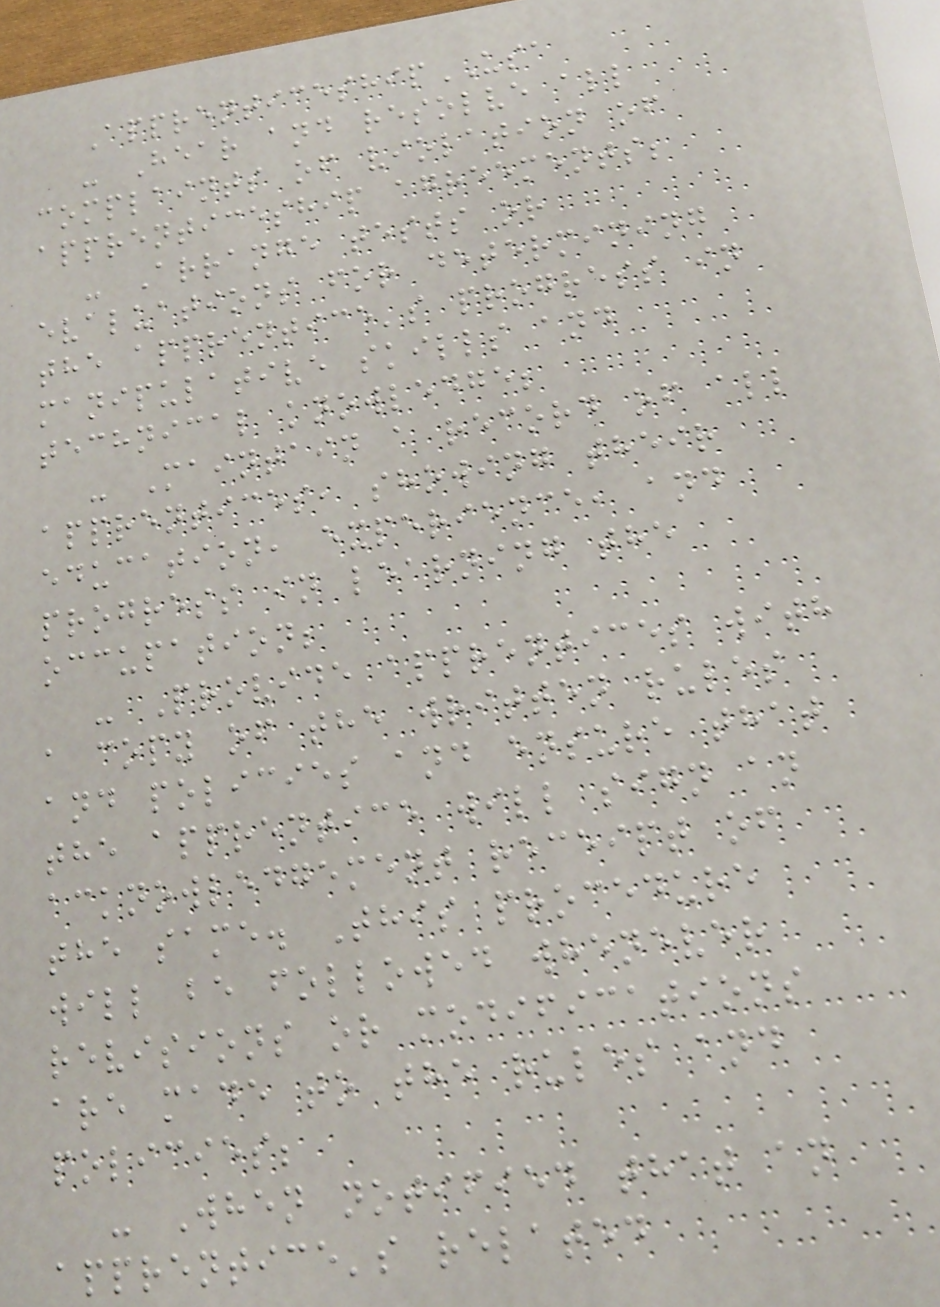ApprenticeshipUSA
- Hear and resolve all
complaints of violation of
apprenticeship agreements;
- Arrange tests or
evaluations for determining
the apprentice's progress in
manipulative skills and
technical knowledge;
- Maintain a record of all
apprentices, showing their
education, experience, and
progress in learning the
occupation;
- Provide apprentices with
a copy of the written rules
and policies and ensure that
the apprentice will sign an
acknowledgement receipt of
the same. This procedure
will be followed whenever
revisions or modifications
are made to the rules and
policies;
- When notified that an
apprentice's related
